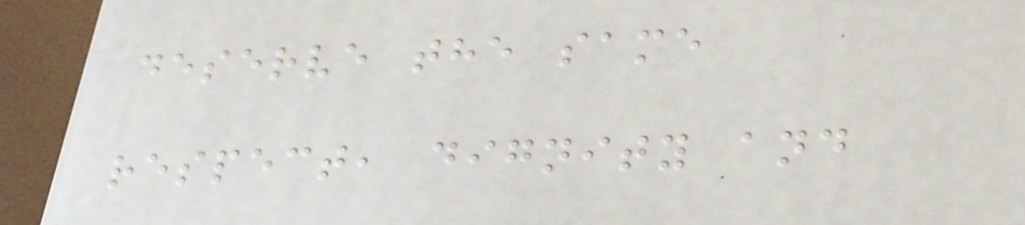deserve the same
respect, dignity and
